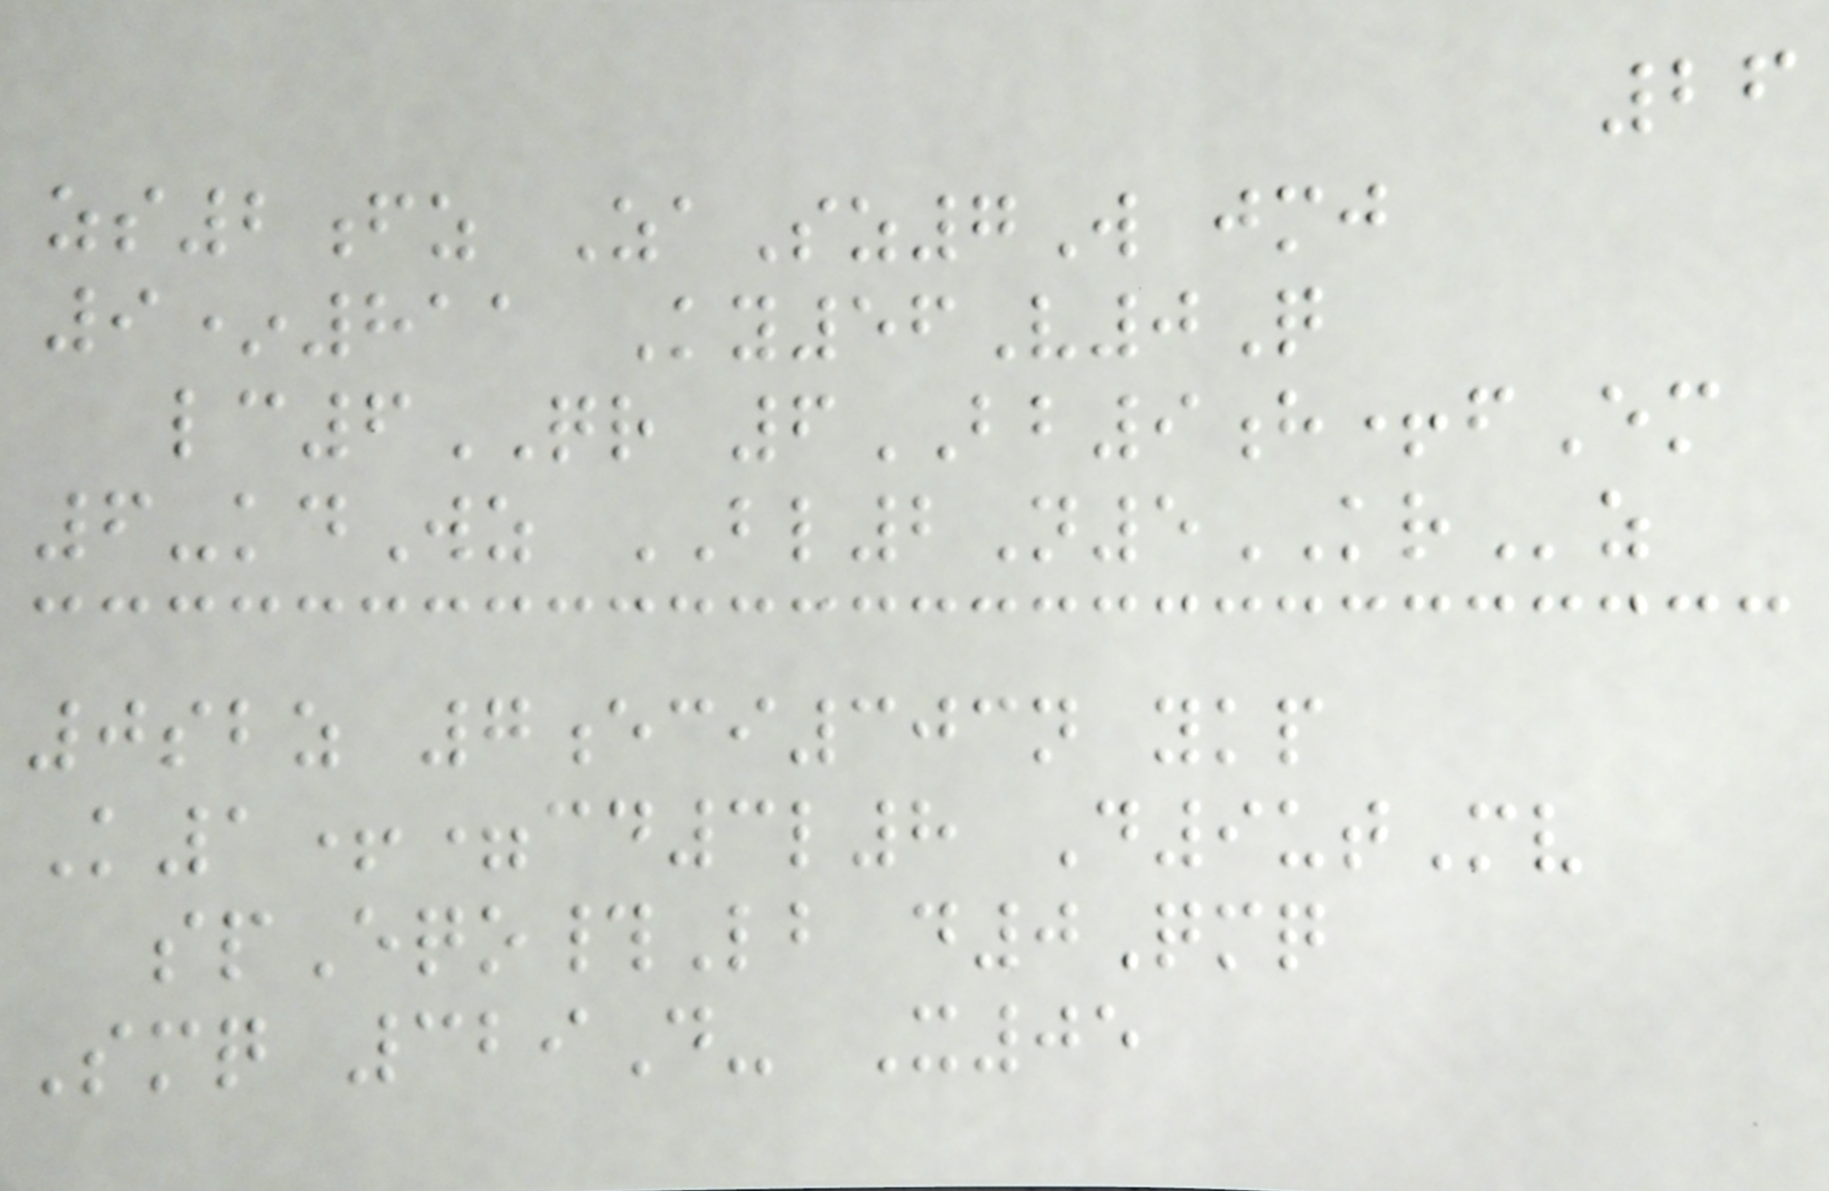26
zs2fz ZaSz7W jmj
9*811 Ky56V0Q
lc6QR 6BB9h+fEm
6-kdWz BL2N5KRz
0sbz 7eci303n ykp
K1+=cd3l8 D9utMv
spEqo#Lb d0Qmq
Smq 329D- X05
